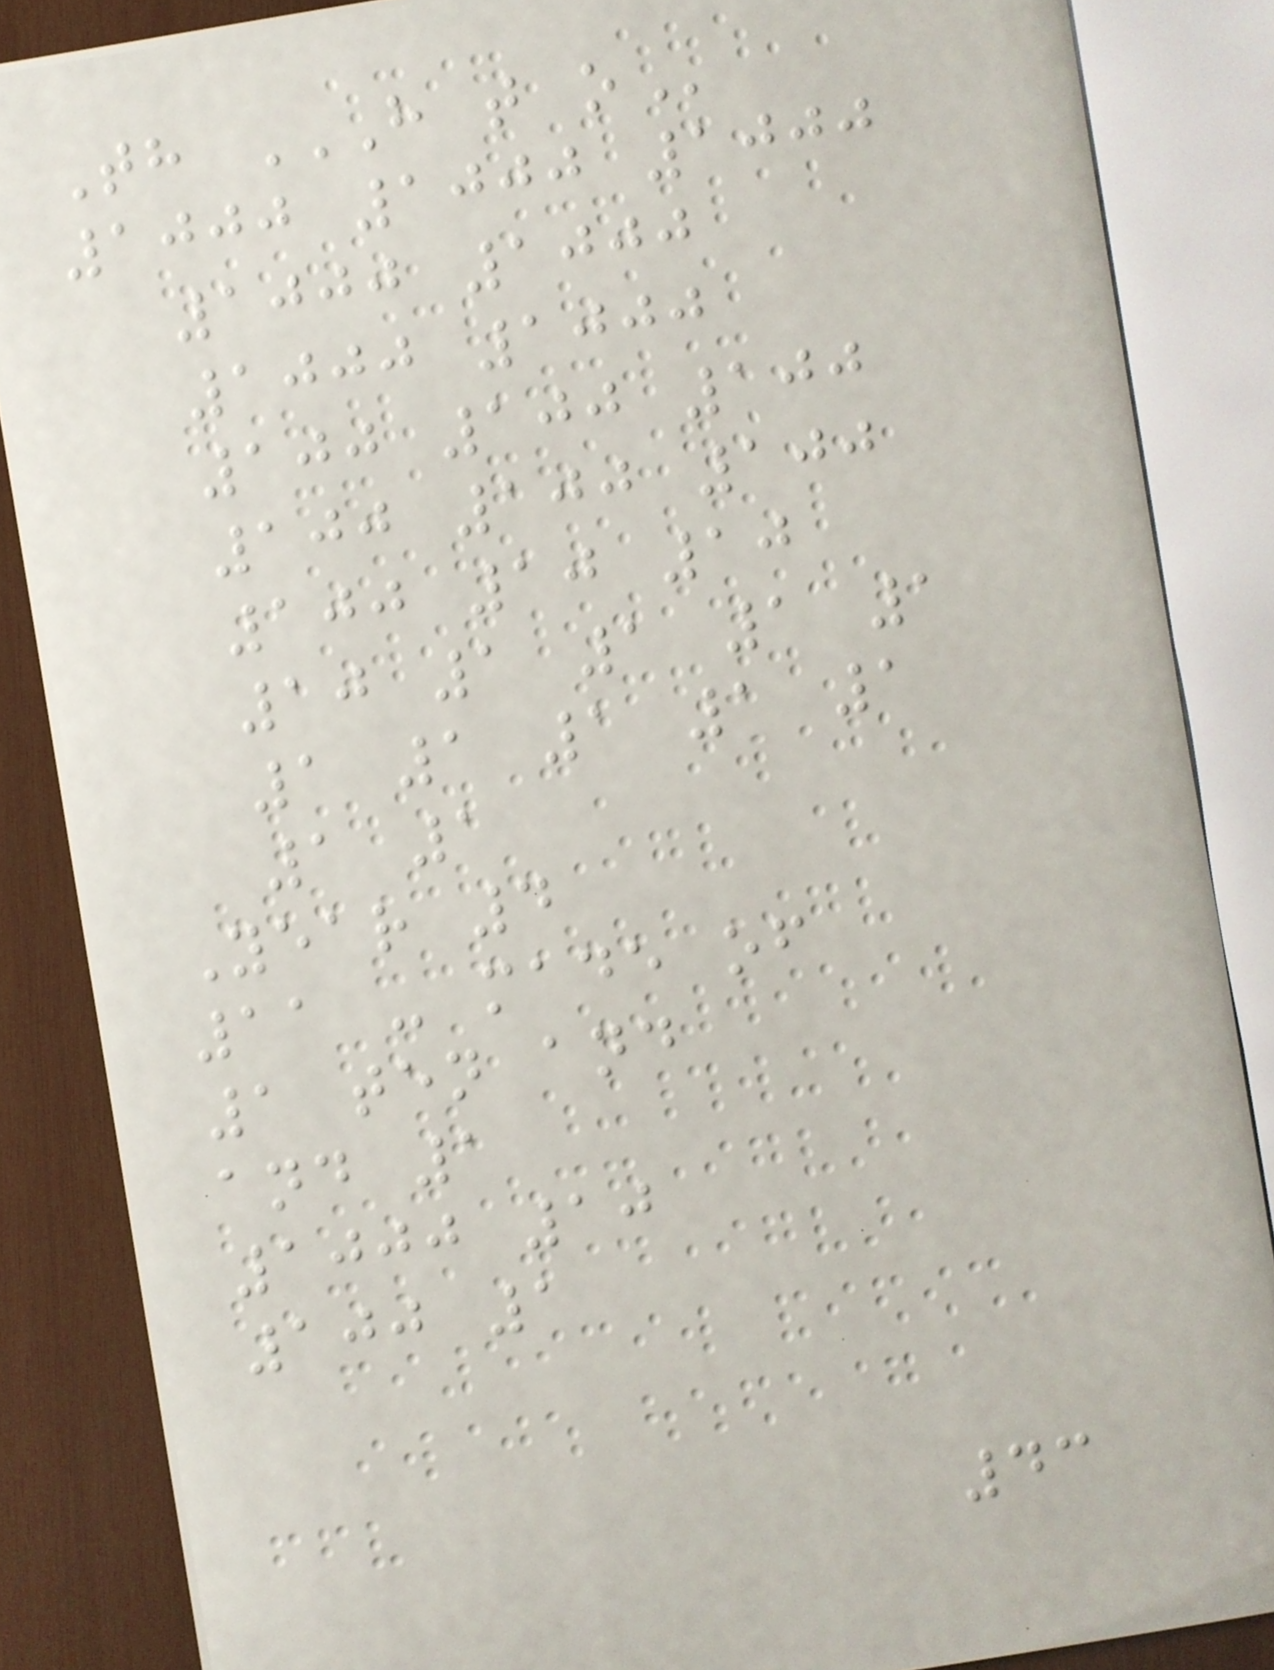Th H T O
1000 1000 1000
1000 1000
1000 1000
100 100 100
100 100 100
100 10 10
10 1 1 1 1
1 1 1 1 1
1 1
Year 4
11 - made of
1 ten and
and 1
1000 10
100 1
43
